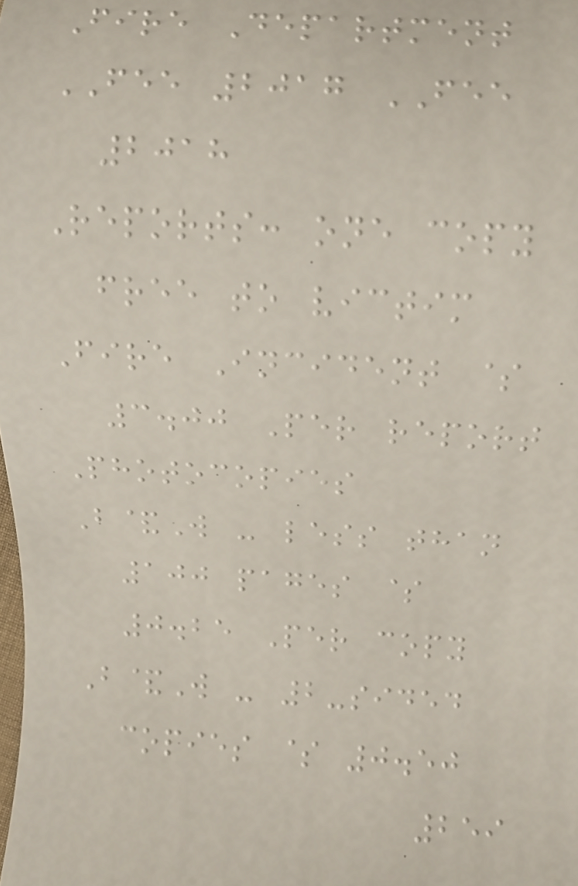Fire Department
FEE 2017 FEE
2018
Reports: one copy
free to victim
Fire Incident $
3.00 Per report
Photocopies
B&W - less than
100 pages $
0.25 Per copy
B&W - 2-sided
copies $ 0.50
259
